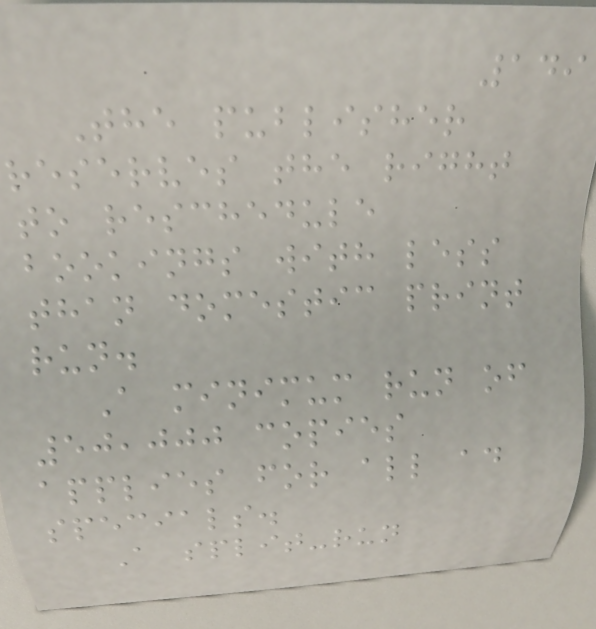149
The publisher
reserves the right
to reschedule
bookings with less
than domestic print
run.
A minimum run of
50,000 copies
applies for all ad
specials.
A split-run
